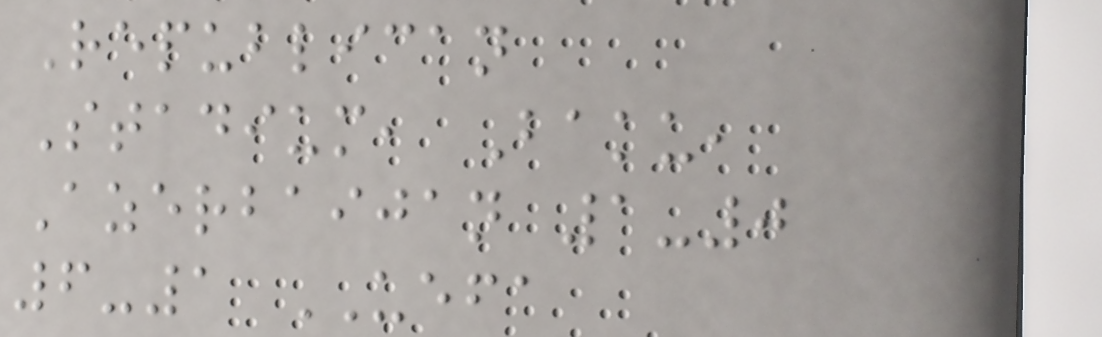Republican
Stadium, Baku,
Azerbaijan 1-0
6-1 UEFA
